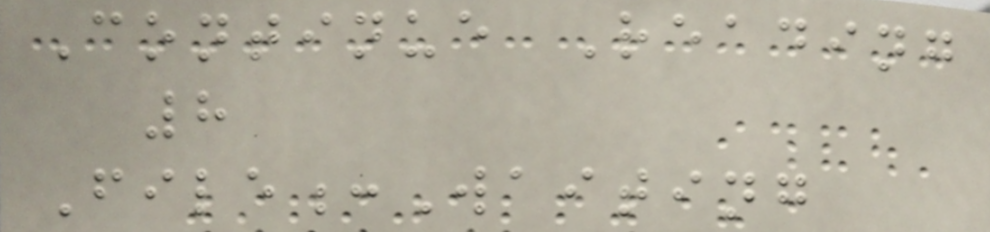Continue Reading
8
File:Waiting
